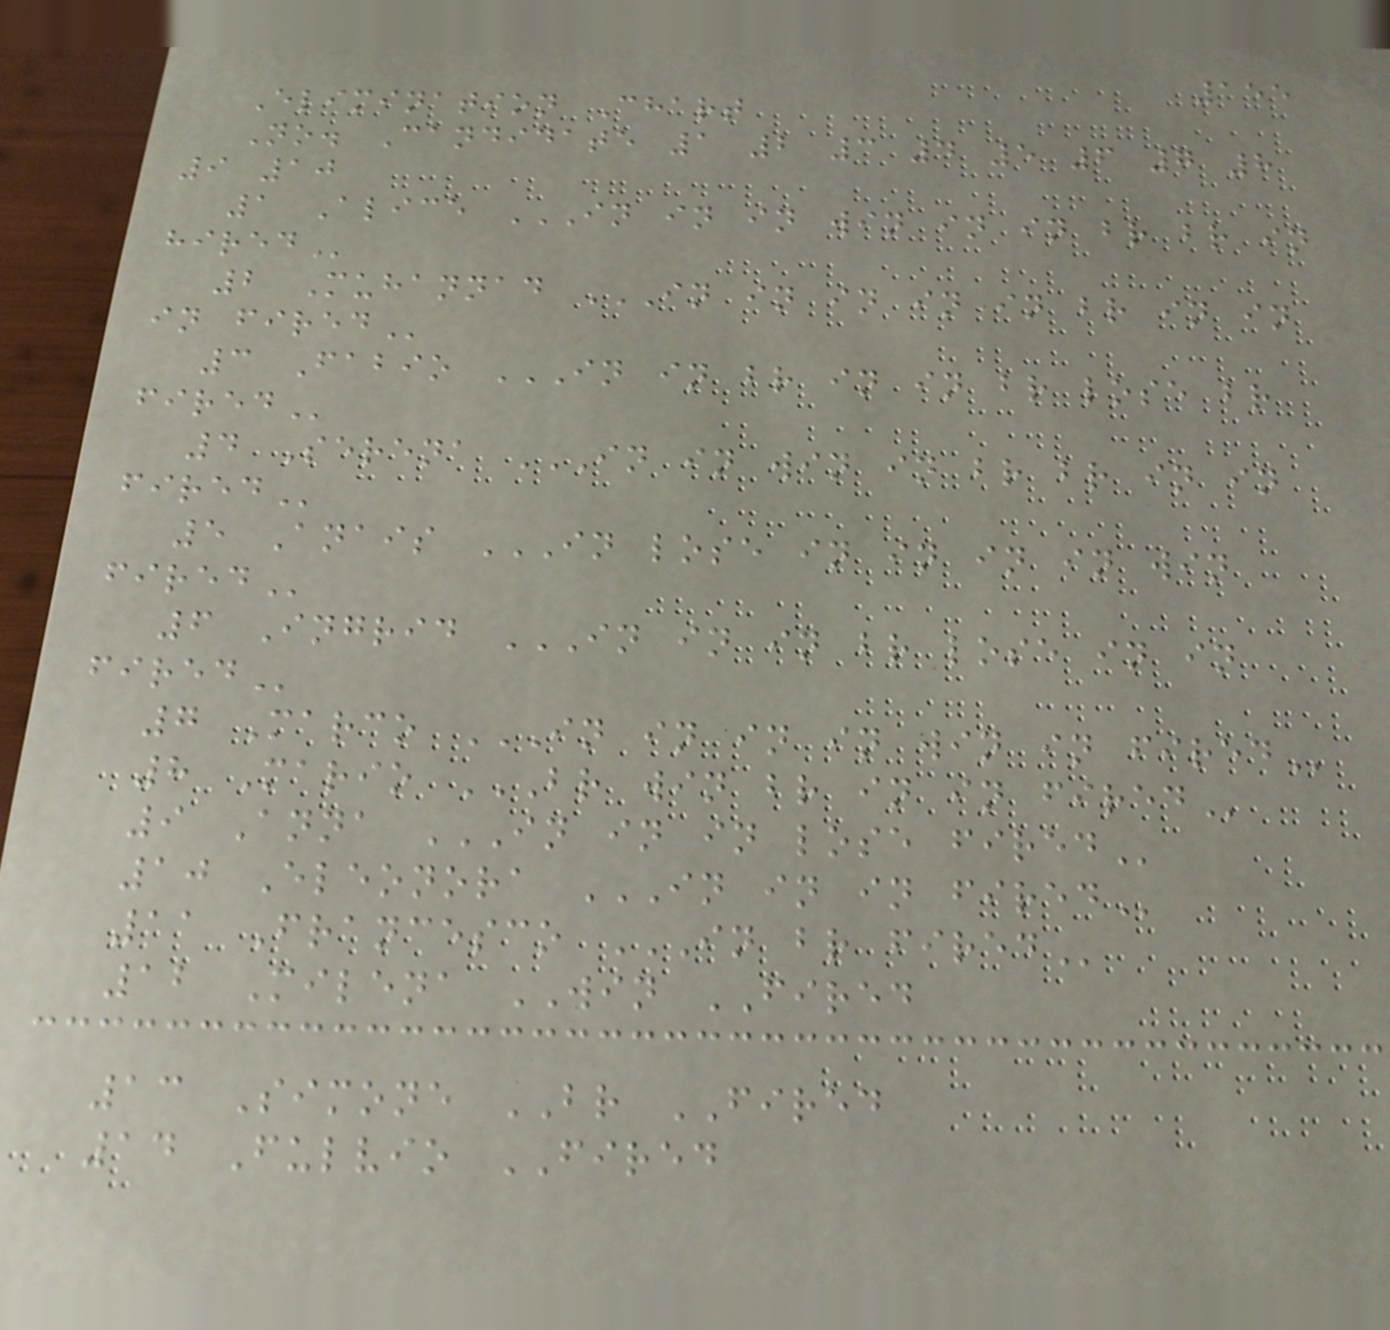155
Elimination Chart
No. Candidate 1 2 3 4 5 6 7 8
9 10
1 Alice IN IN IN WIN IN IN BR BR IN
HIRED
2 Muhannad IN IN IN IN IN BR IN IN
IN FIRED
3 Fabio IN IN BR IN IN BR LOSE BR
FIRED
4 Serena IN IN WIN IN BR BR IN IN
FIRED
5 Anais IN LOSE IN IN IN IN WIN
FIRED
6 Ingrid IN IN IN BR LOSE IN IN
FIRED
7 Marco IN IN IN IN WIN IN FIRED
8 Mario BR WIN BR IN IN FIRED
9 Anna IN IN IN LOSE FIRED
10 Eleonora IN IN IN FIRED
11 Francesco IN BR FIRED
12 Milena WIN FIRED
13 Simone BR FIRED
14 Fulvio FIRED
